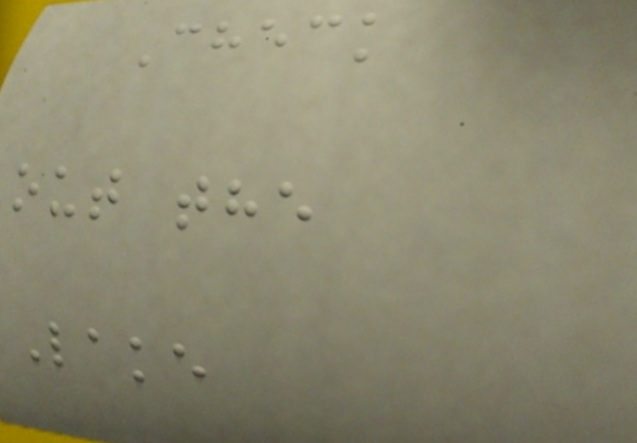Check
out the
Lake
